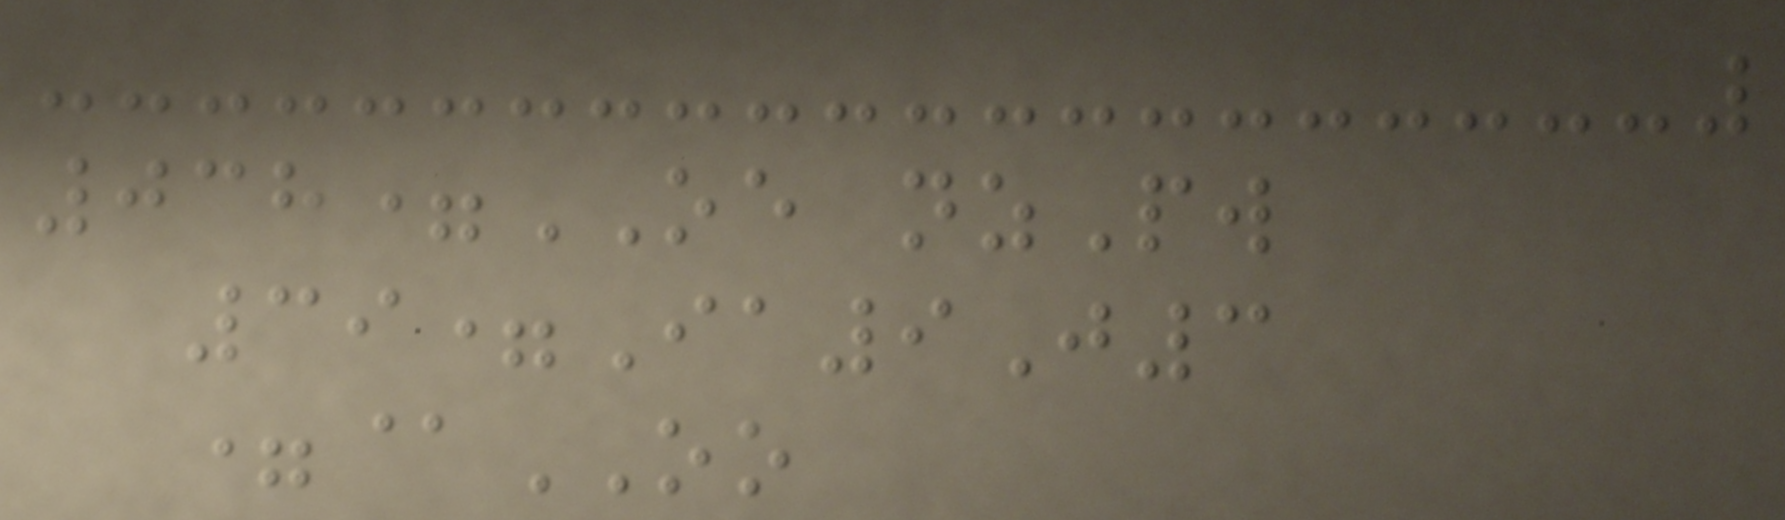038=OE nzPw
39=Ia9J3
=@OO
